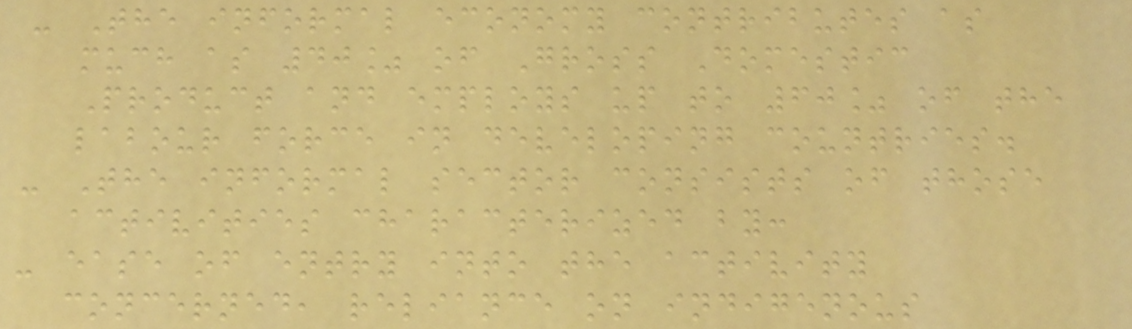- The informal economy contributes as
much as 40% of Gross Domestic
Product and employs up to 60% of the
labour force in developing countries.
- The informal sector consists of those
activities characterized by:
- ease of entry into the activity
concerned, reliance on indigenous
